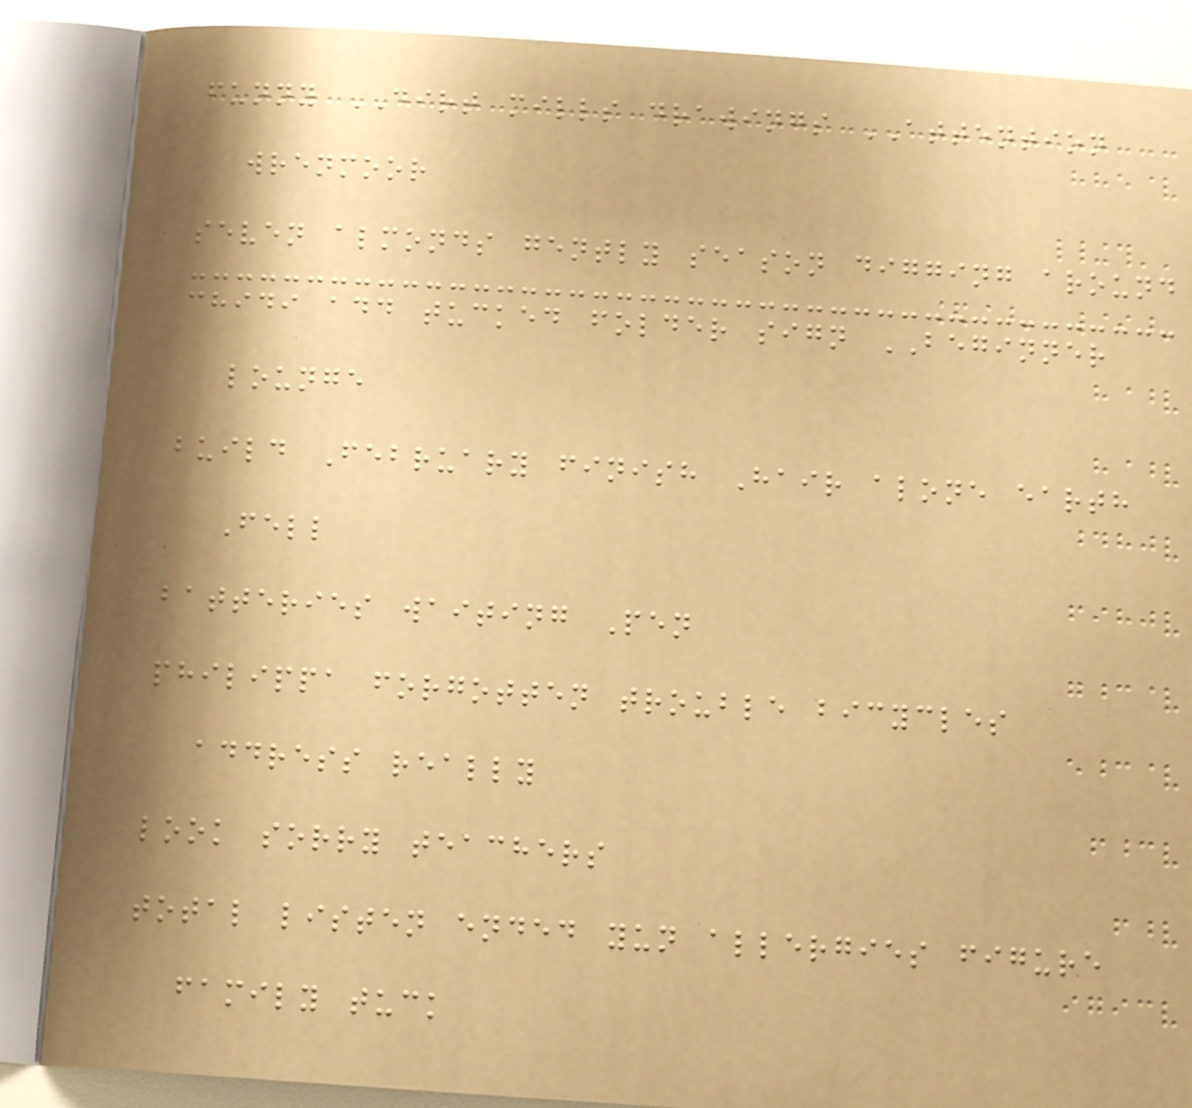funny DIRT mills drawings ATTENTION
wrenmoor
seven almonds gently season digging around
chidi add tucked folder sign BEGINNER
lounge
build February finish Hair alone earth
Fell
batteries waiting Pen
philippa forgotten trouble bicycles
address really
look sorry teachers
total listen ended yun allergies figure
family tuck
